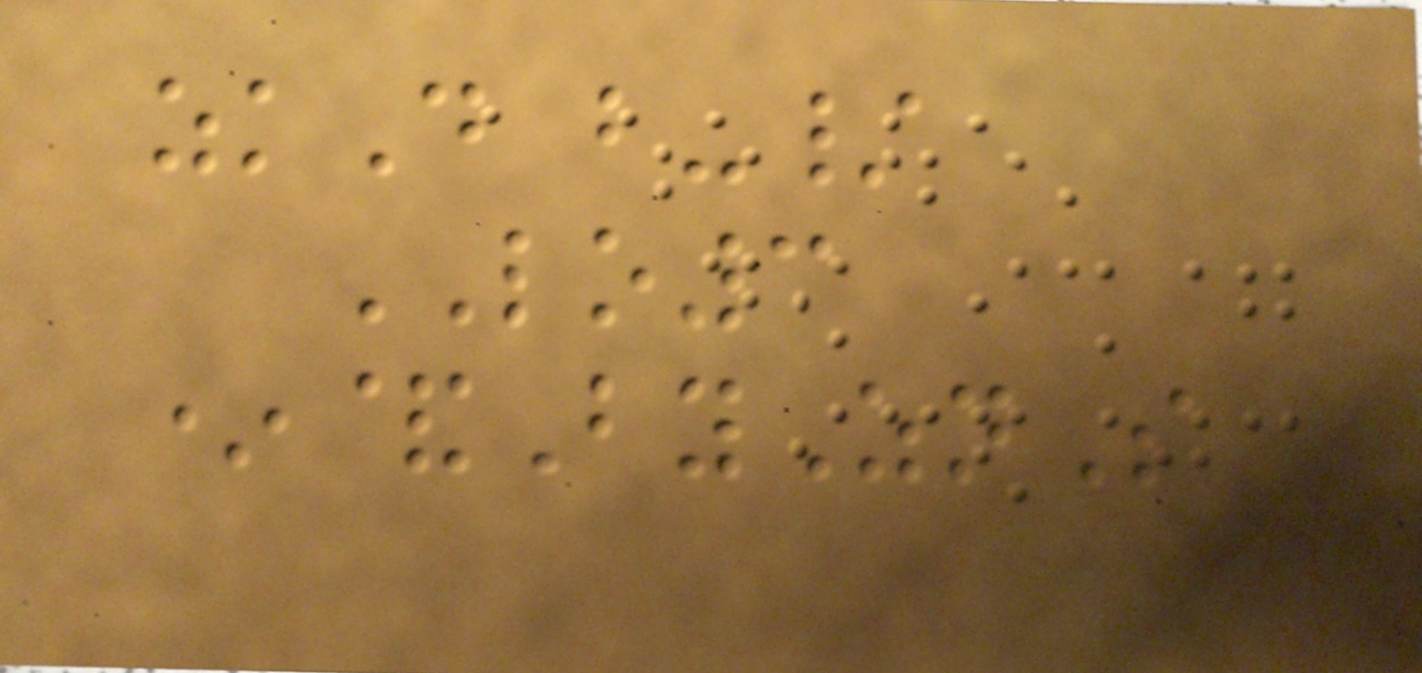zkD b-/
LO3
*&ByZnS
